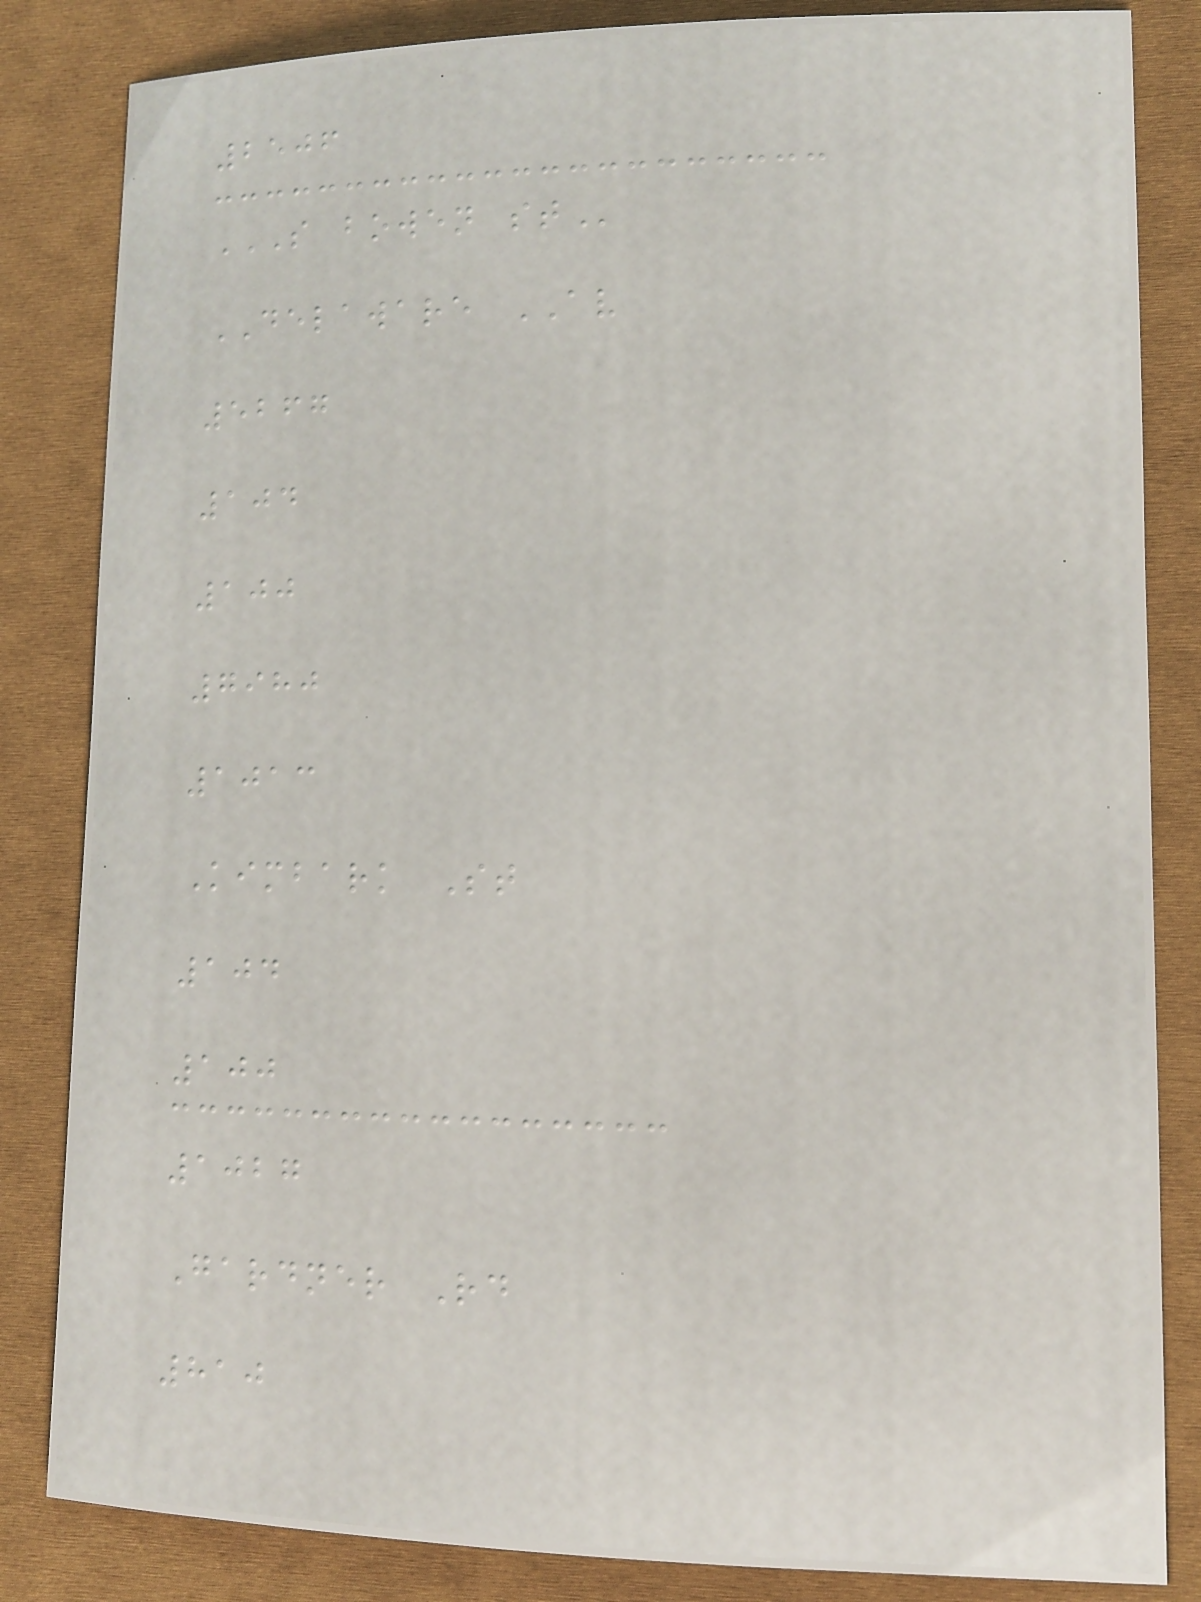2506
S BOWEN ST
DELAWARE AV
5267
104
100
7980
1013
Kimbark St
104
100
1027
Gardner Rd
810
